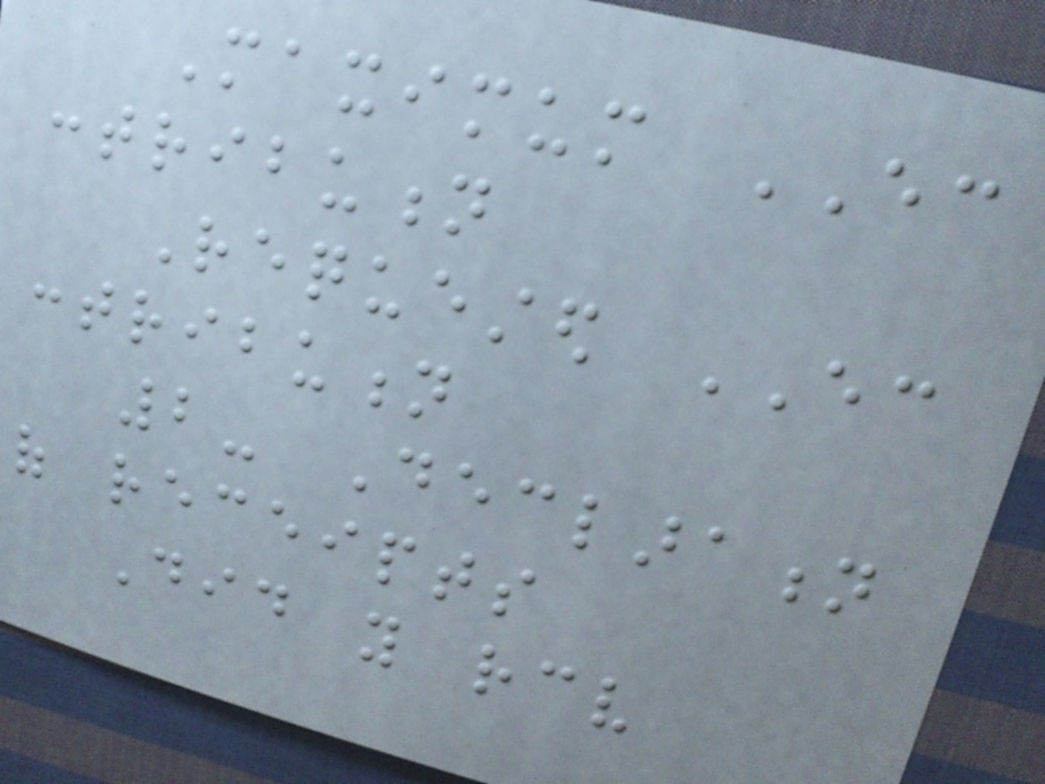Maximum EC
contribution
Requested EC
contribution
2- Declaration
of receipts
Did you receive
